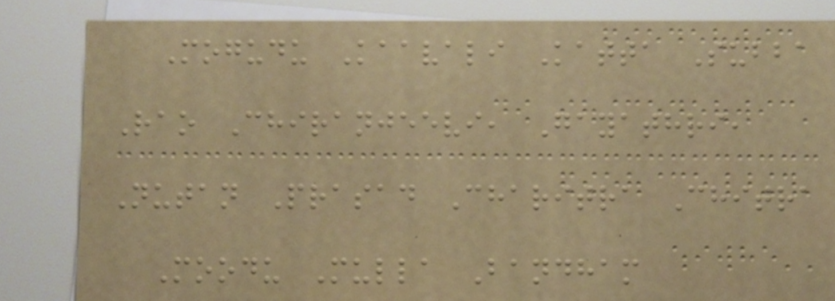Mogudu Kaavali Katta Subba
Rao Chiranjeevi, Gayathri,
Nutan Prasad Charitra Chitra
Moodu Mulla Bandham
